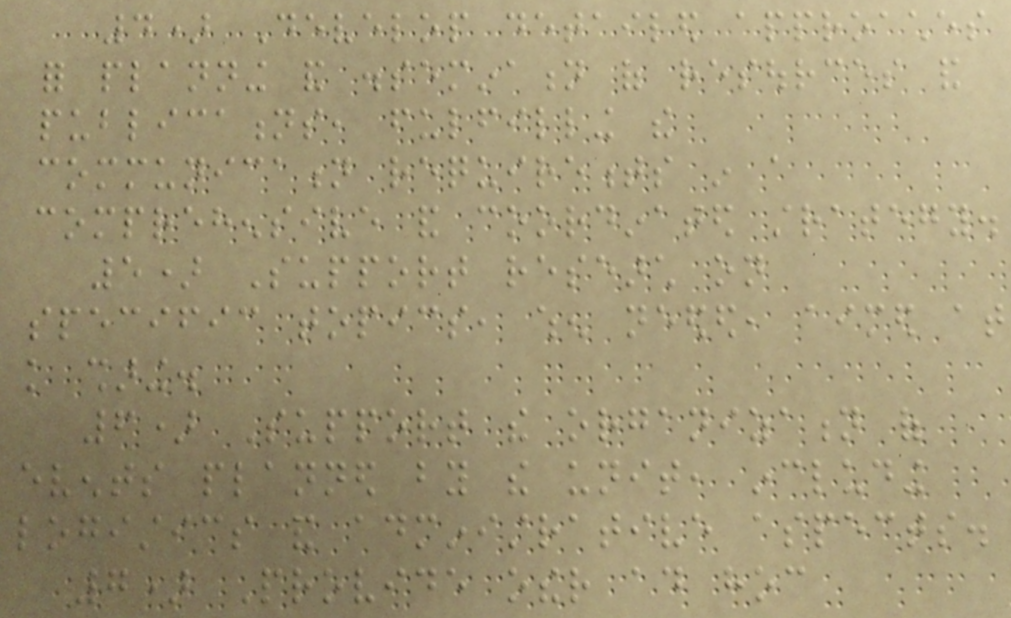4) Develop detailed approaches
for planning and dissemination of resources and
publications, fulfilling the
communication requirements in a
comprehensive and coordinated strategy.
5) Support research on
specific topics, when needed, aimed at
knowledge sharing.
6) Support the organization of
events planned by the unit, including
logistics and administrative aspects.
7) Provide other ad hoc
